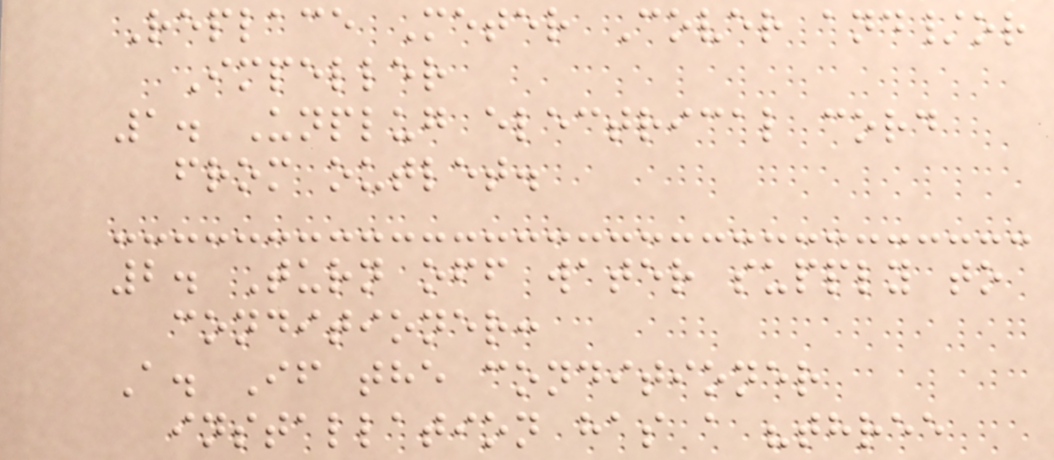Replace Meter Cover and/or
Impeller
1. Unplug electrical cord
from outlet.
2. Turn off water supply to
conditioner:
A. If the conditioner
installation has a "three
